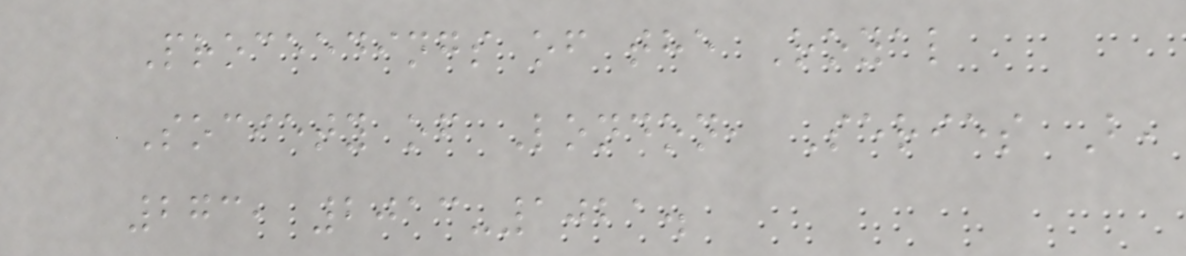Proceedings of the Royal
Society of London, Series B,
273, 2013-1021.
